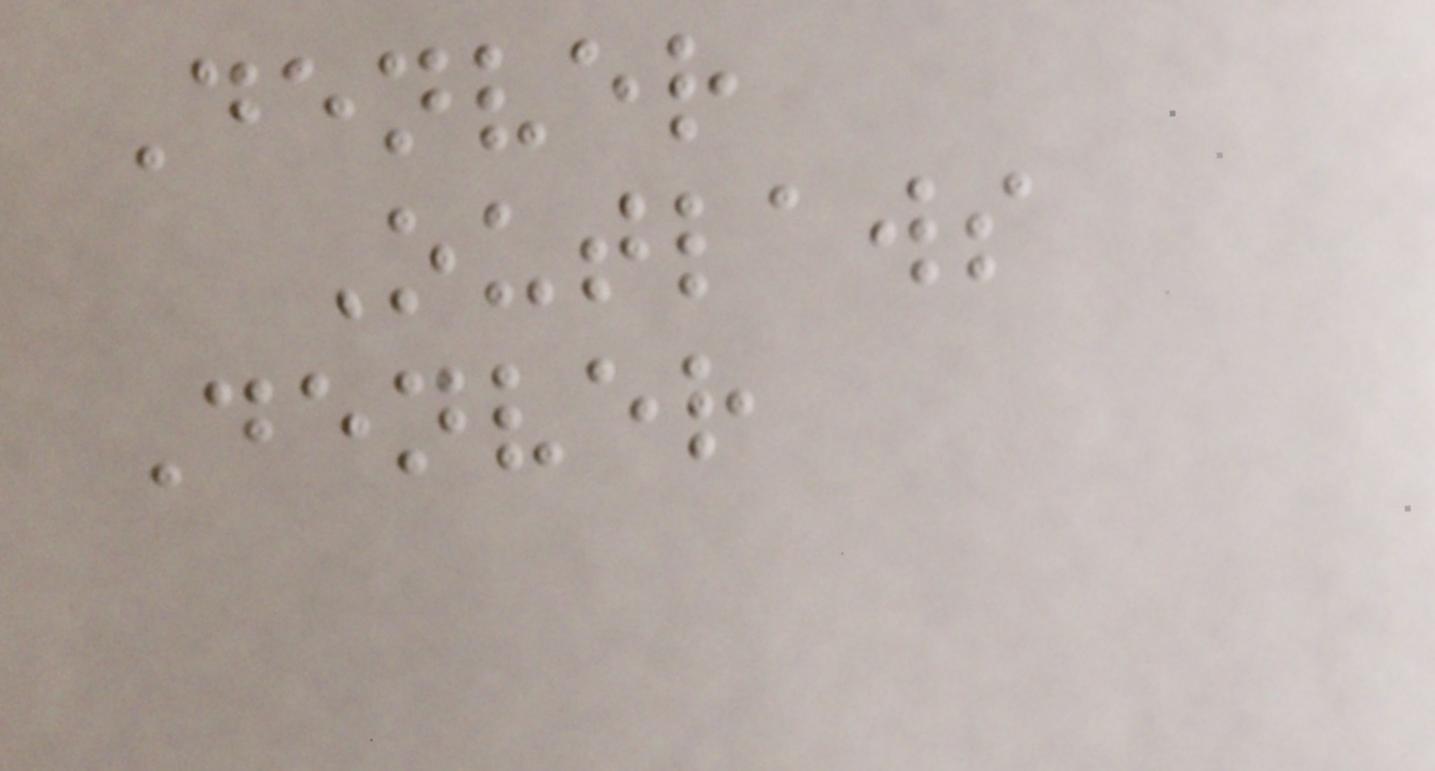Denver
Outlaws
Denver
